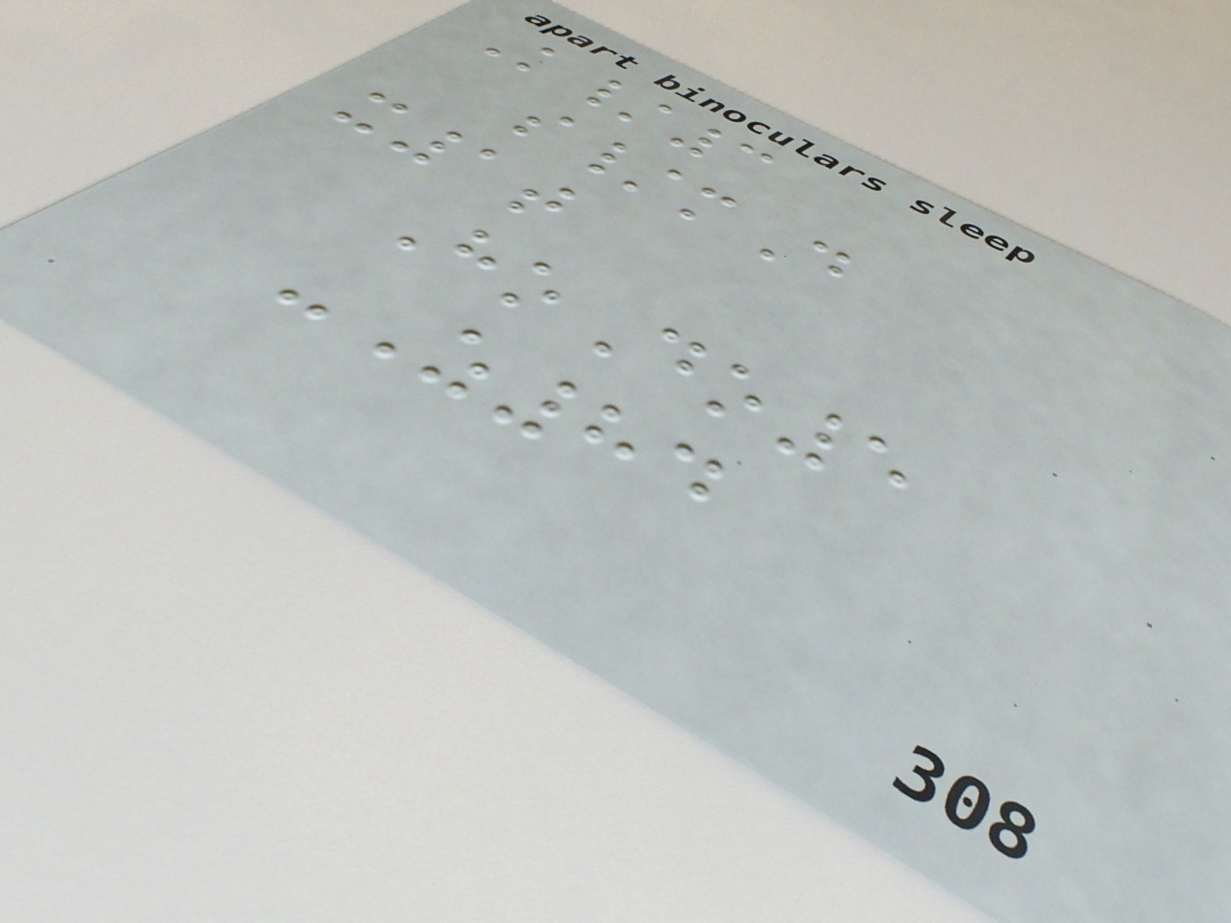K/3
s/mD
x1t
HoDo5
-Z84
